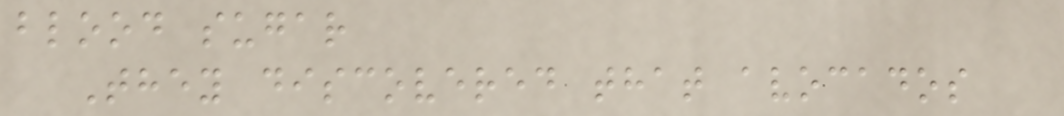blood sugar
They discovered that avocados
